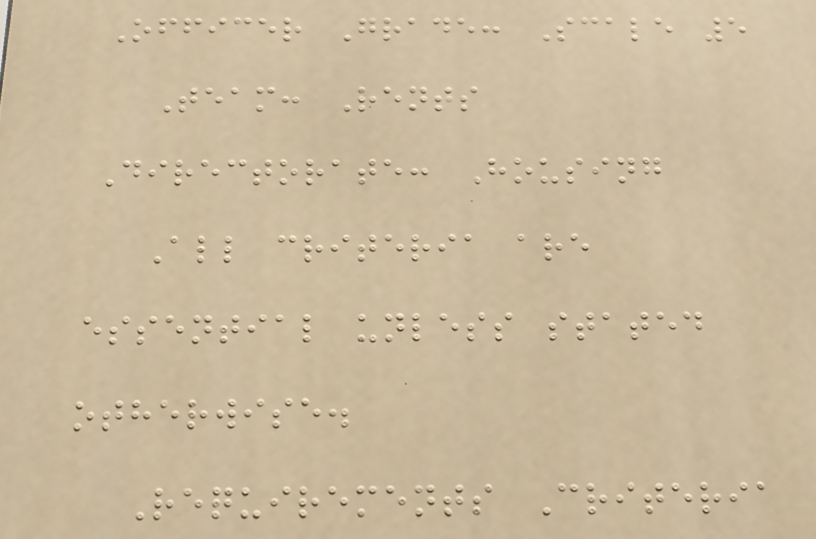Officer Grade: Scale 5
Team: Rents
Directorate: Housing
All criteria are
essential unless stated
otherwise.
Requirements Criteria
